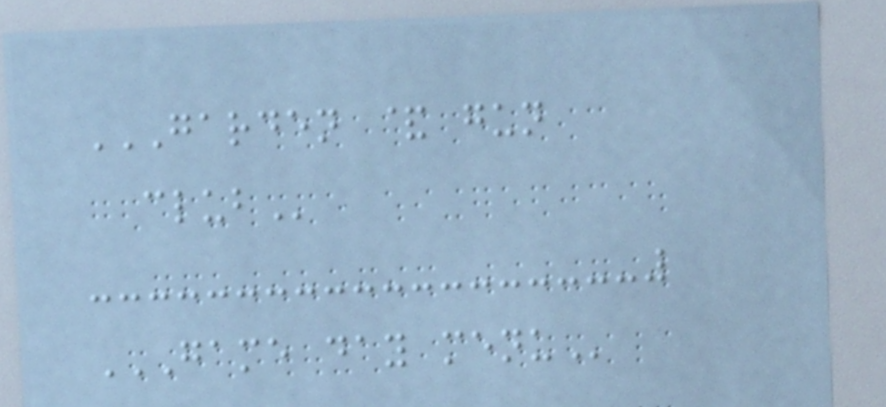GARDEN & GUN
CLUB
GAME DAY MENU
